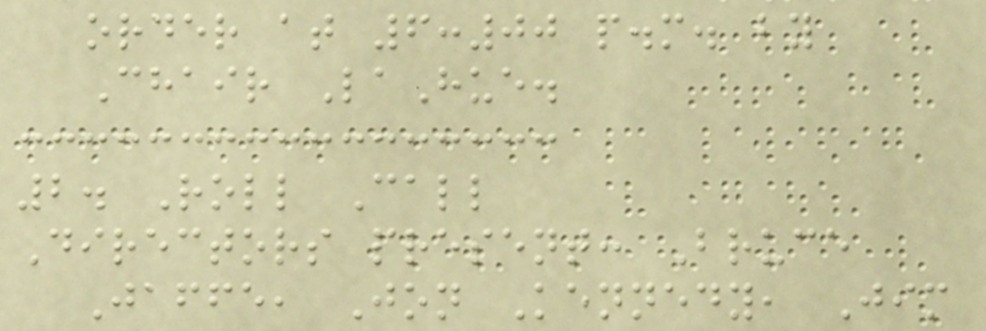order at 6:00 p.m. by
Chair LaHue.
2. Roll Call
Directors present: Bruce
Jaffe, Jon Kennedy, Jim
